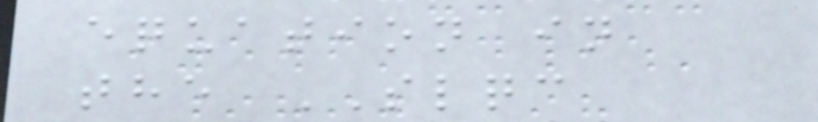equation in
the SLQC
